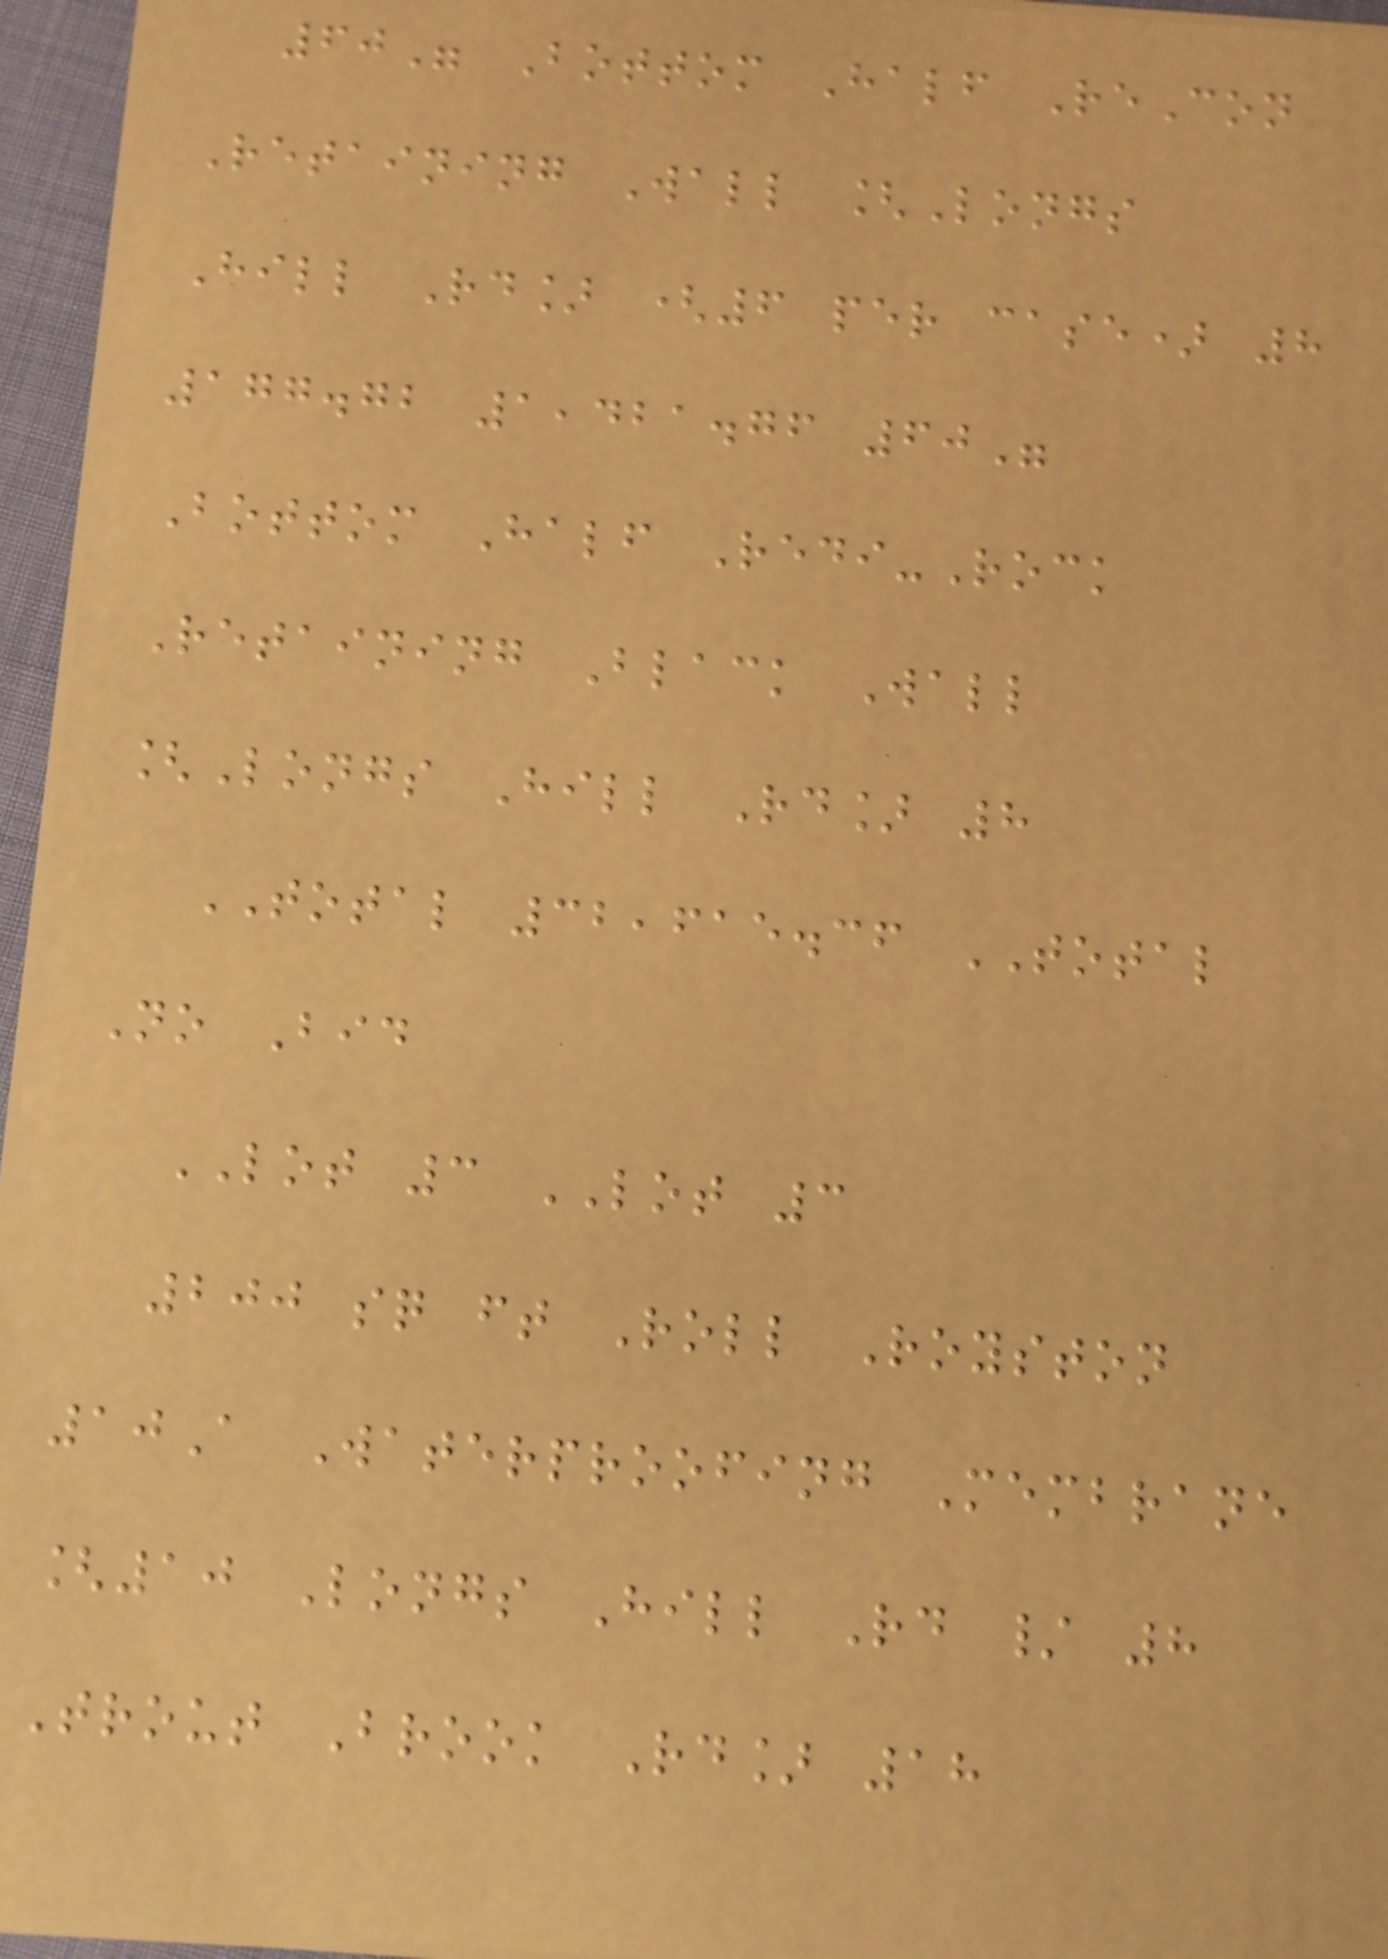60" Bottom Half ReCon
Retaining Wall [Longs
Hill Rd] (6 per case) 8
177.72 1,421.76 60"
Bottom Half Redi-Rock
Retaining Black Wall
[Longs Hill Rd] 8
TOTAL 32,615.36 TOTAL
No Bid
LOT 3 LOT 3
200 sq ft Roll Royston
10A Waterproofing Membrane
[10 Longs Hill Rd / 8
Trout Brook Rd] 18
